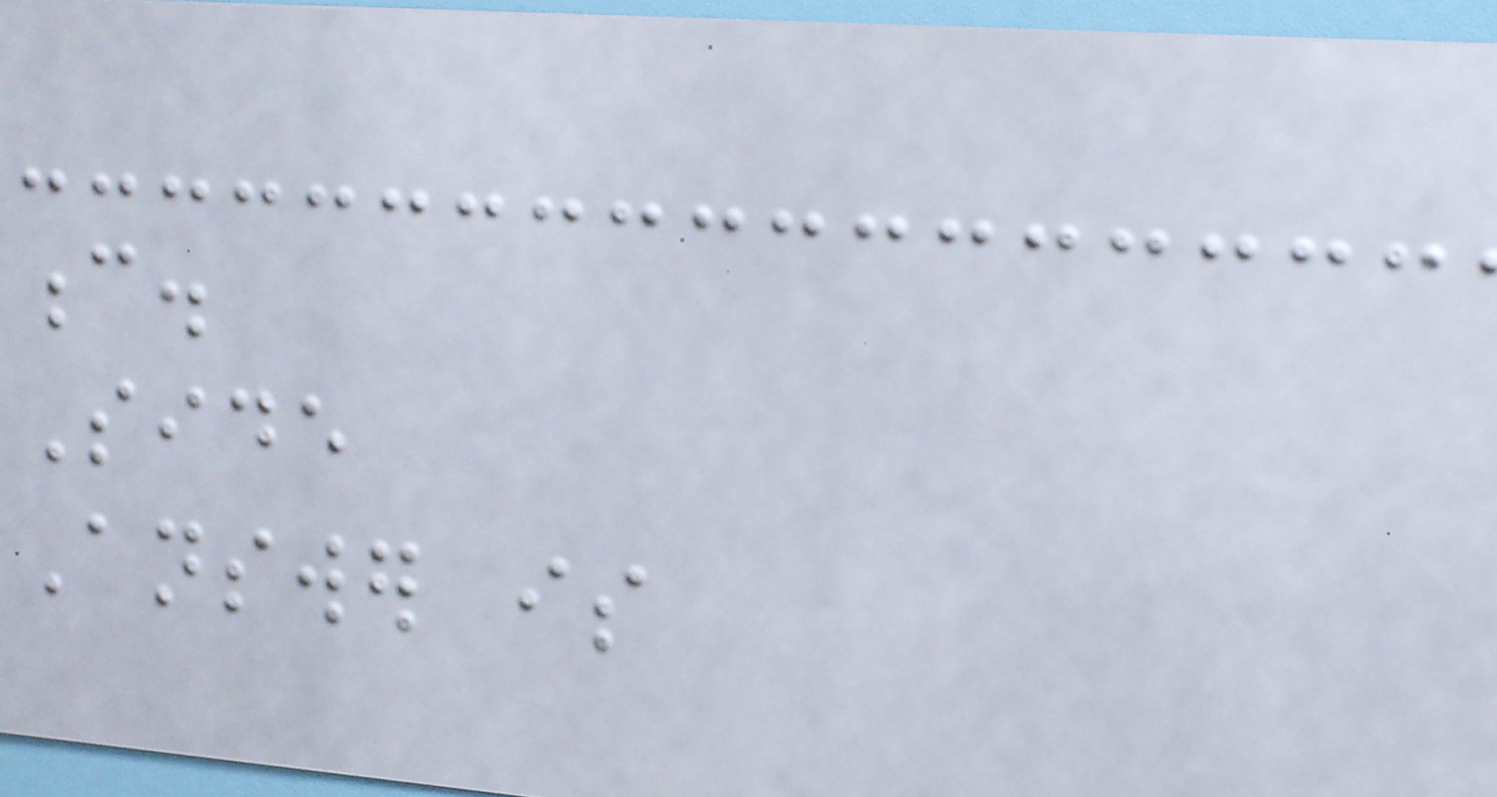c.
Side
Answer is
